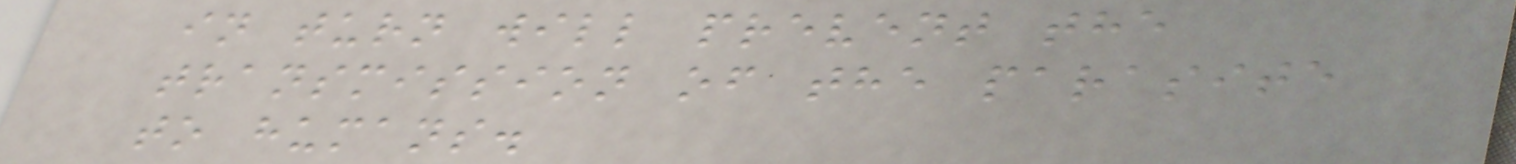in turn will prevent the
transmission of the parasite
to humans.
